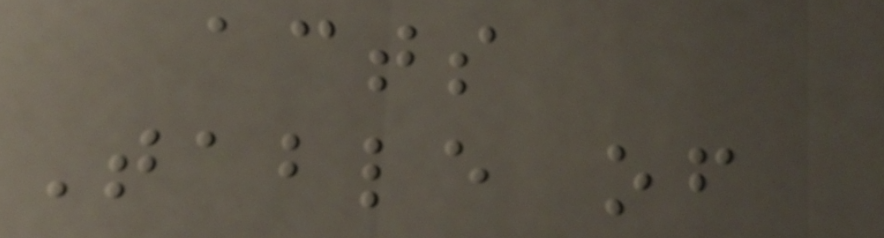acts
Table of
